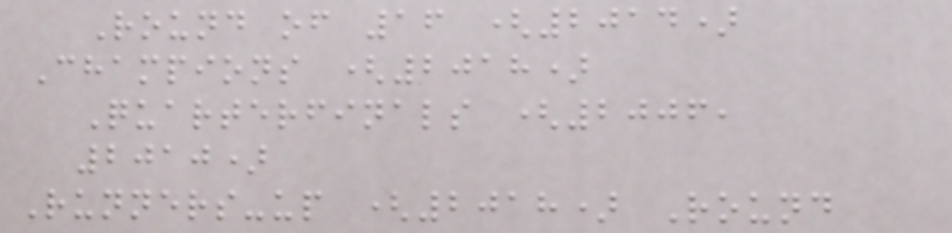Round of 16 (2014)
Champions (2018)
Quarterfinals (2006,
2010)
Runners-up (2018) Round
